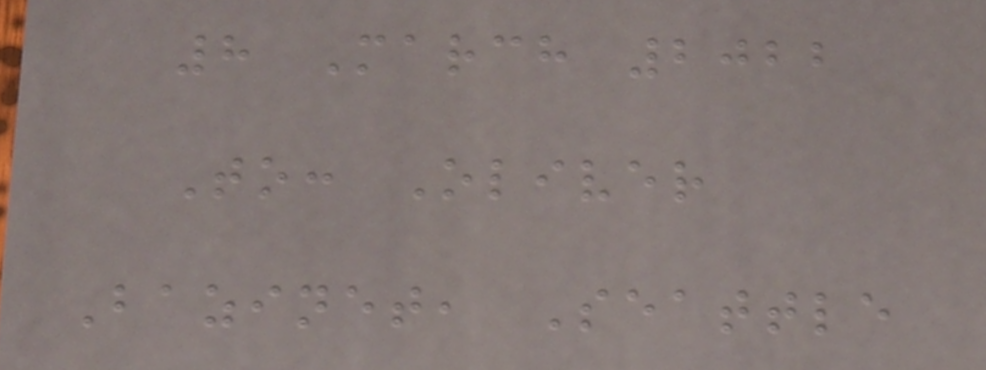8 March 2022
To: Oliver
Bazinet, Seattle
